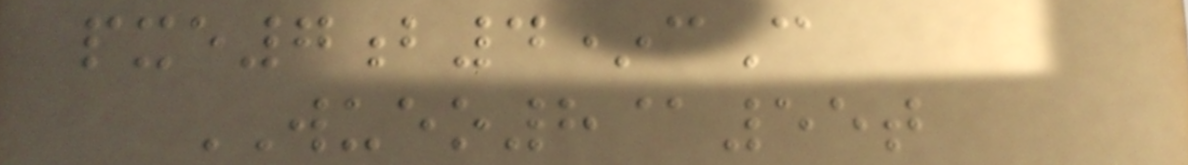pxe7b4*cC
WUEO8@55t
